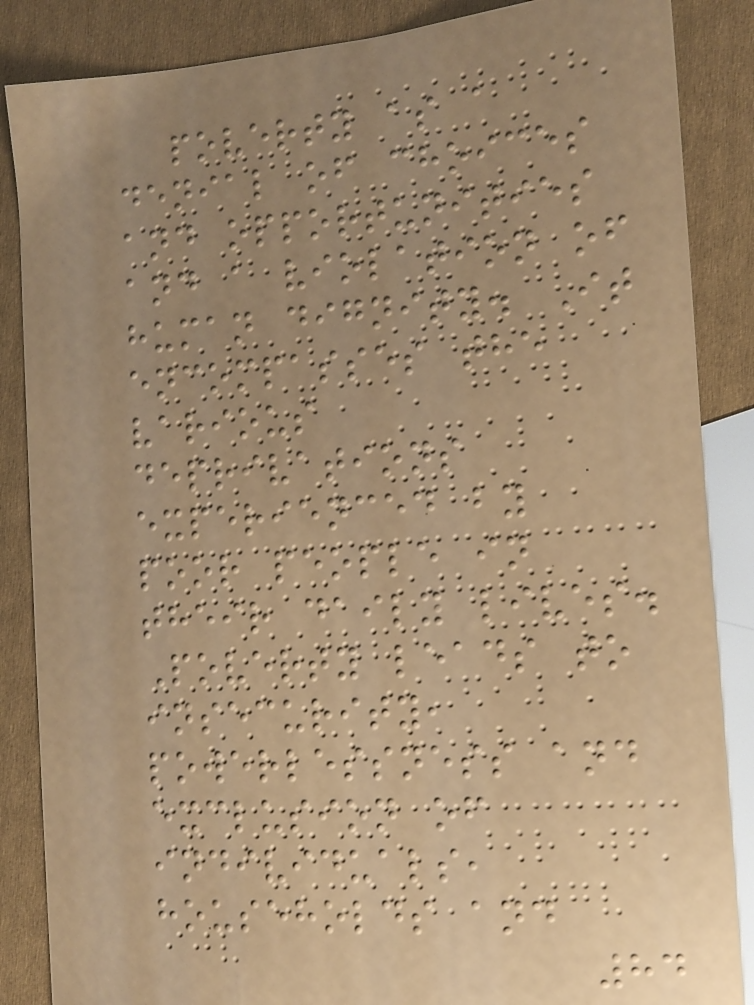poverty as a
denial of choices
and opportunities
and a violation of
human dignity. It
encompasses the
various
deprivations
experienced by
poor people in
their daily lives.
Poverty leads to
insecurity,
powerlessness and
exclusion of
individuals,
households and
84
